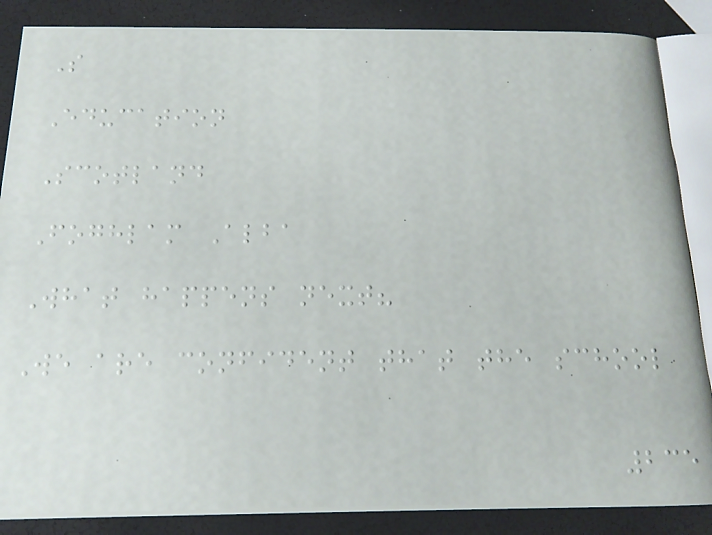S
Education
Scotland
Foghlam Alba
What happens next?
We are confident that the school
235
